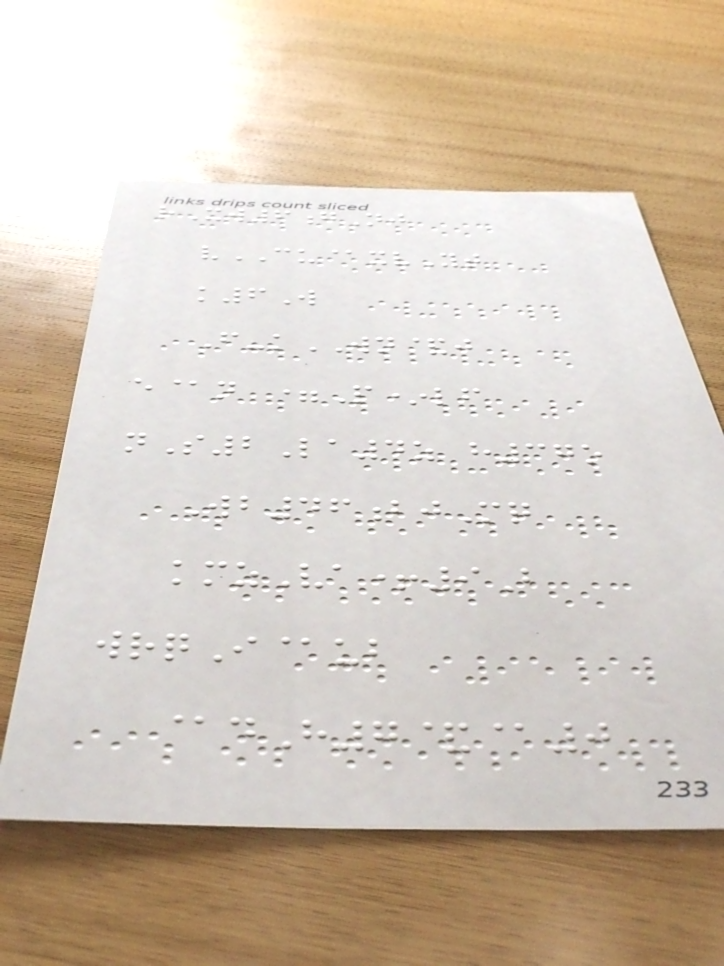rXw6gNj
vCU@xvYt
k6W
F-kWN&j
e@n =P*lf
nS2La4z h37o
Wb46bjMq
kmzVa+9B
wrqI@ub
@dH7&@0
